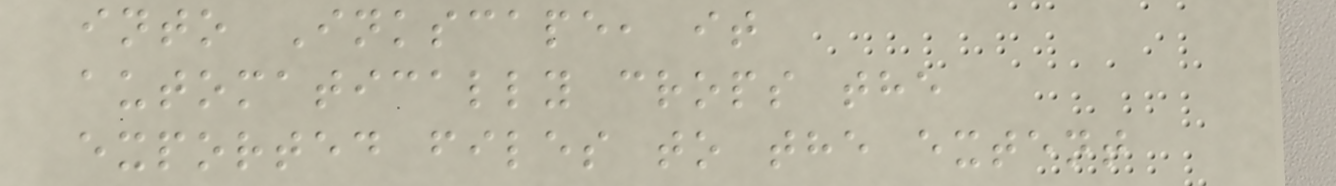into Inkscape, it
automatically crops the
exported files to the extent
